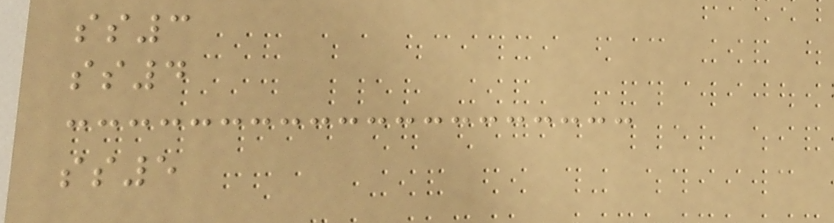ss3
ss4
ss5
